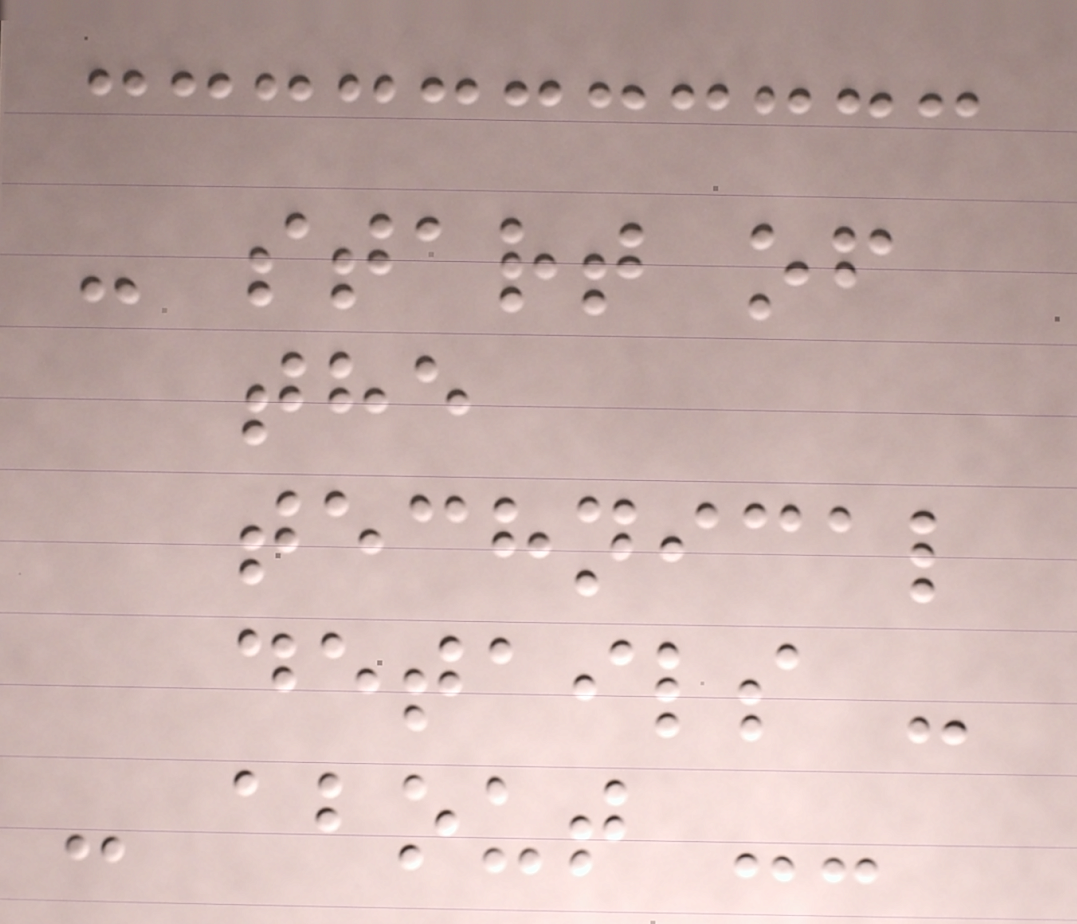- start of
the
technical
details -
- about --
